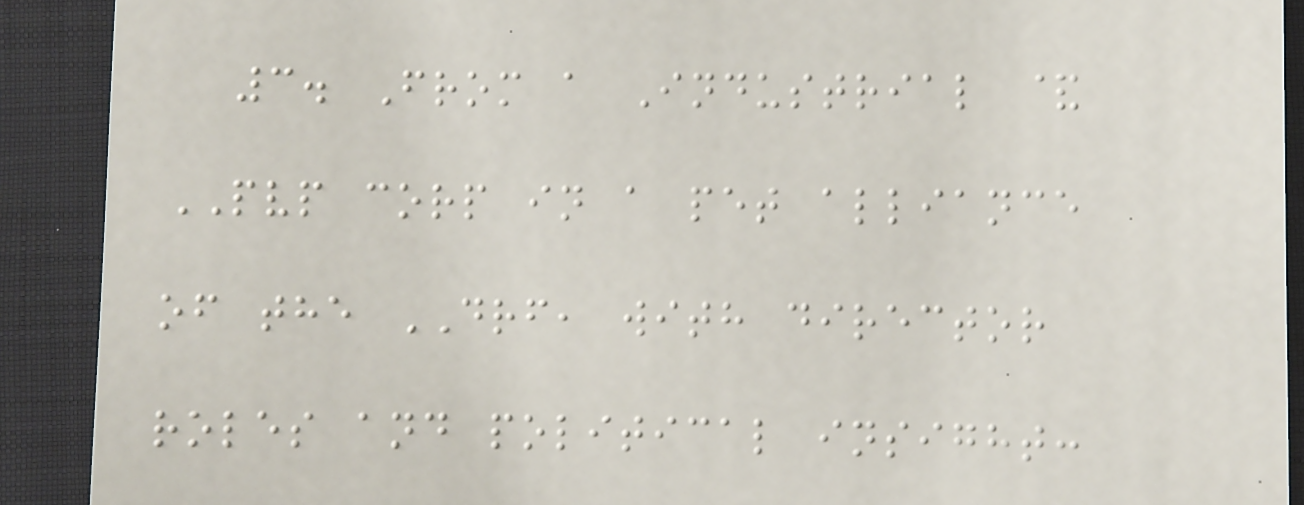3. From a Industrial &
PVP corp in a pet alliance
of the DRF, with director
roles and political insight:
